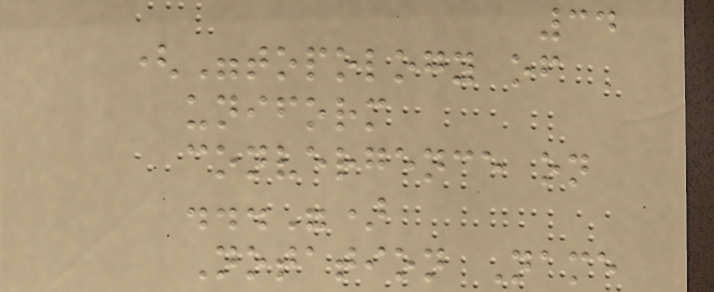34
("topology of
uniform
convergence on
...")
Notation Name
